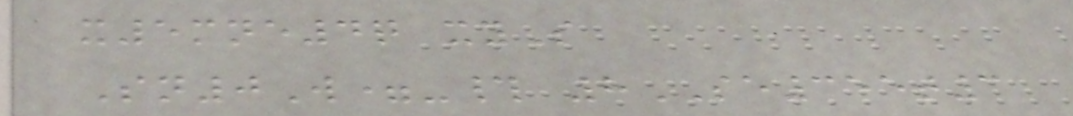x5mne4q xyS
Sn0W=-# 8SE355t3
